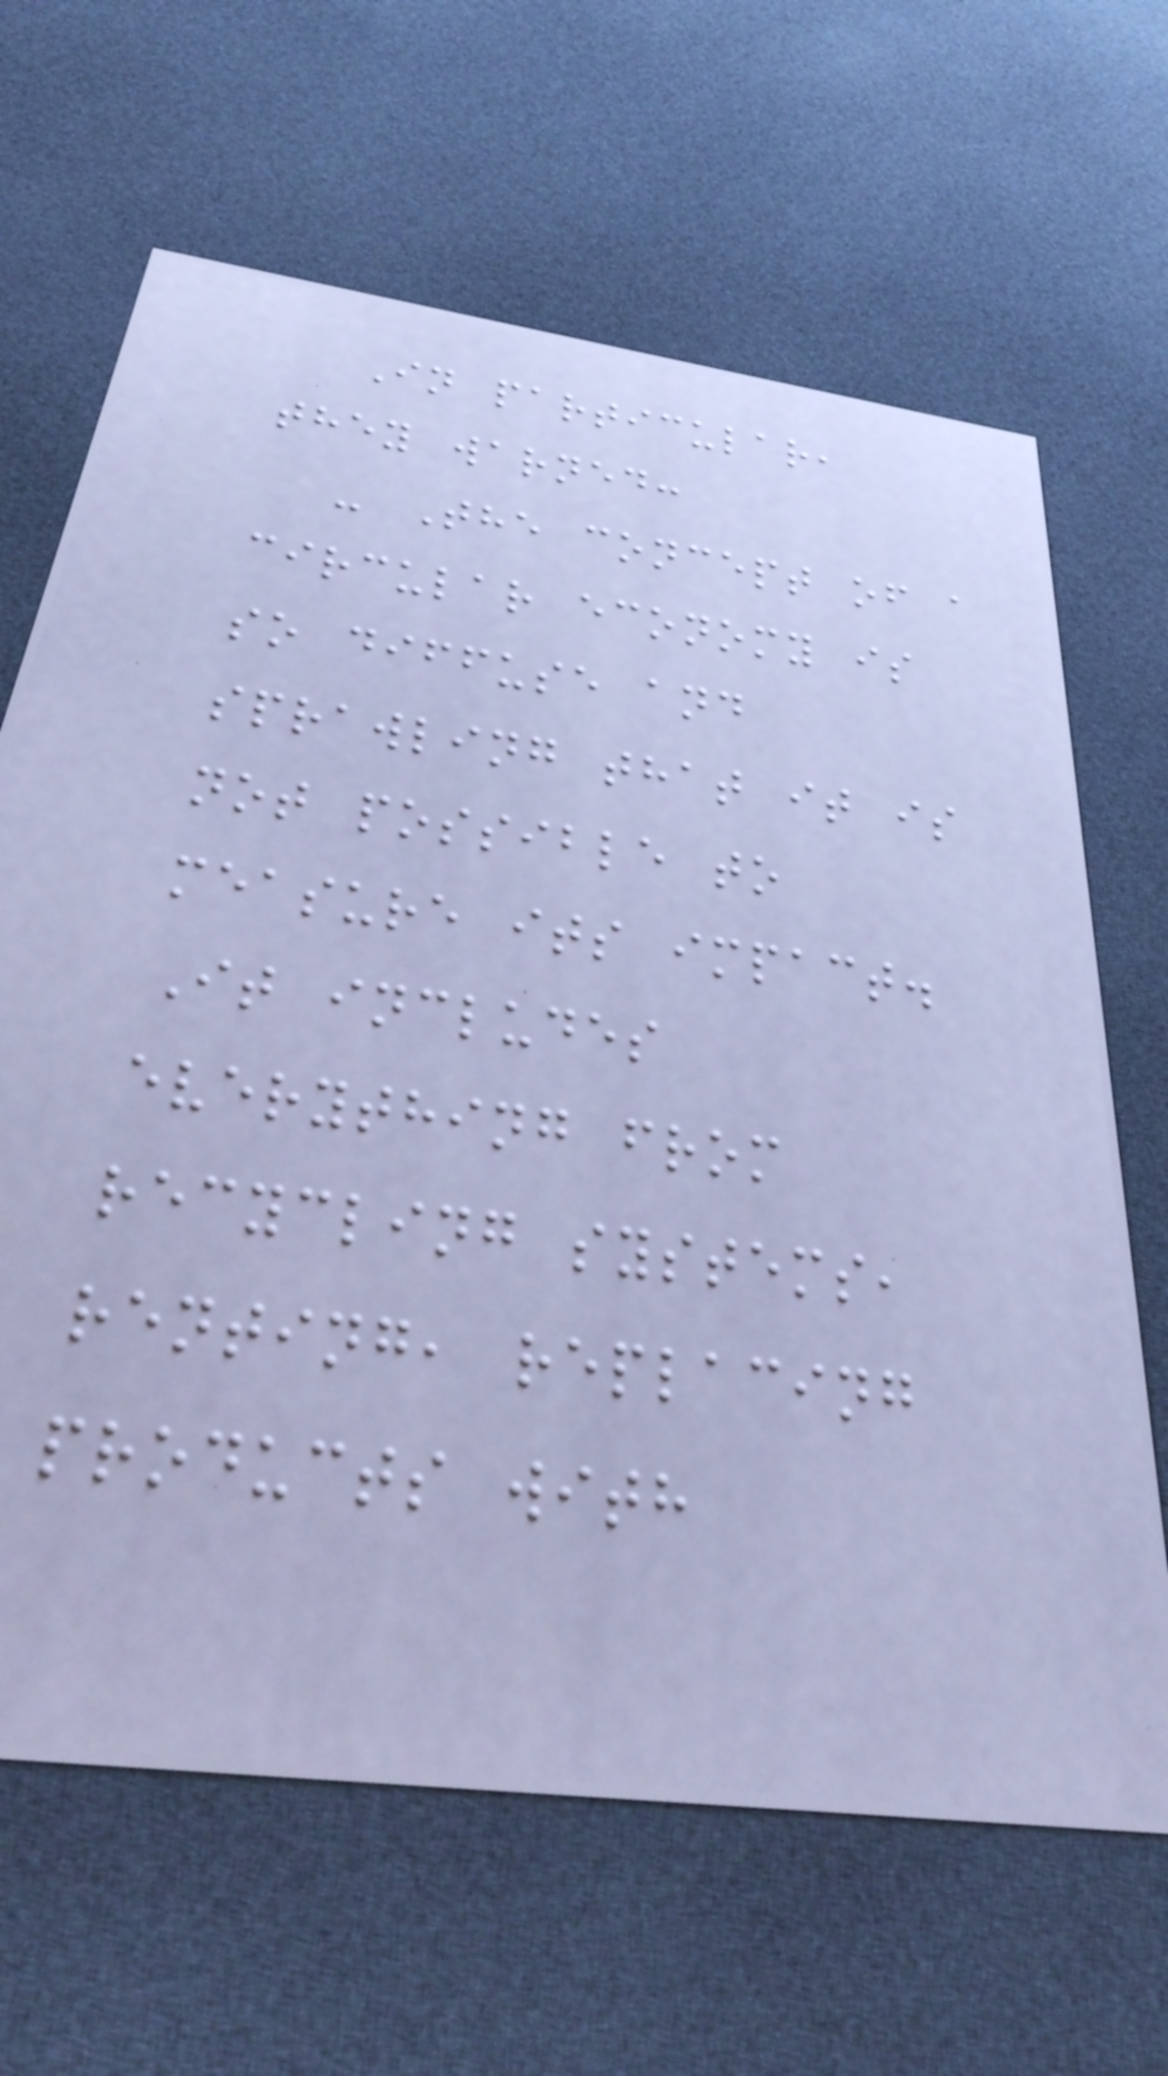In particular,
they warned:
- The concept of a
circular economy is
so diffuse and
sprawling that it is
not possible to
measure its impact.
It includes
everything from
recycling systems,
renting, replacing
products with
